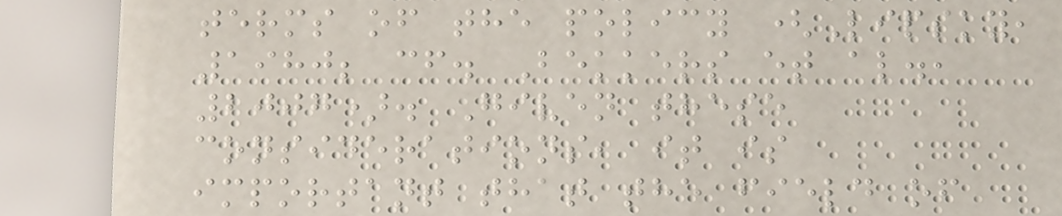terms of the policy (Lipsky,
1980; cf. Bekkers et al.,
2007). Given these
considerations, it is
important that the field of
